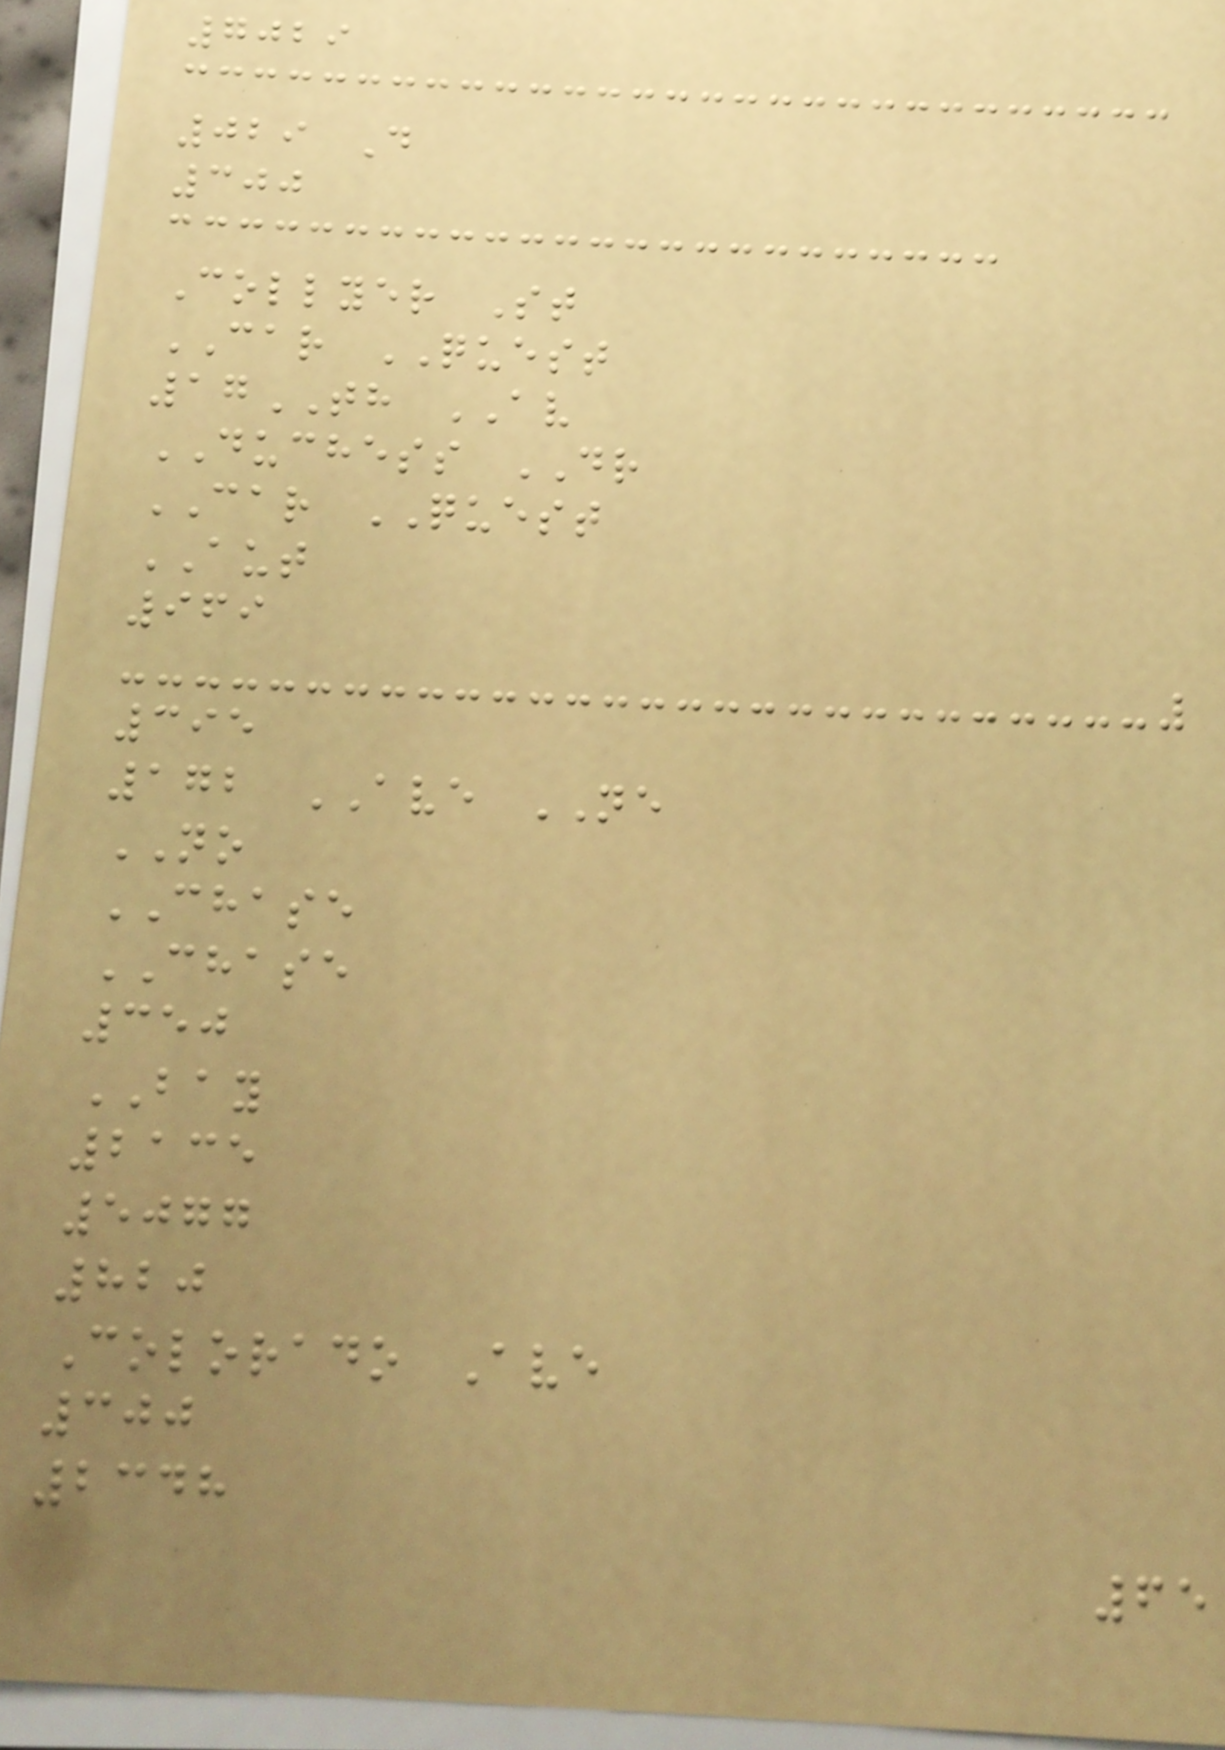7029
029 D
300
Collyer St
CAR QUEST
17TH AV
DUCHESS DR
CAR QUEST
AUT
969
395
172 AVE NE
NO
CHASE
CHASE
350
BAY
2135
5077
820
Colorado Ave
300
2348
65
